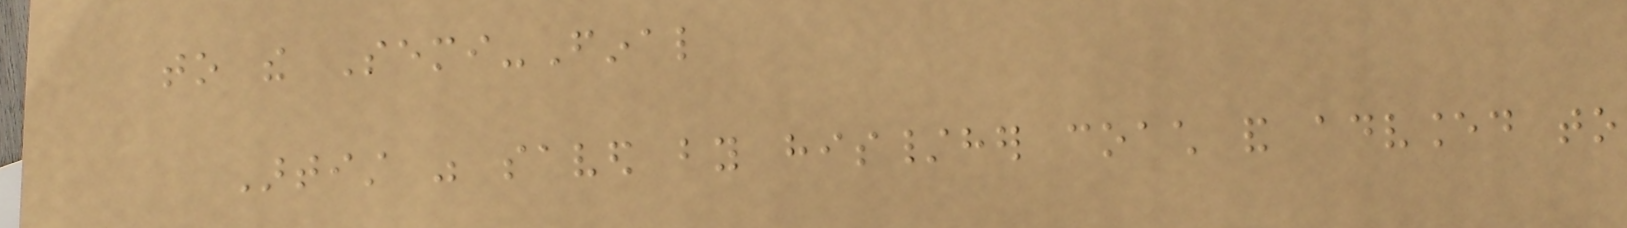to the Semi-Final
Artist was saved by his/her coach and advanced to
